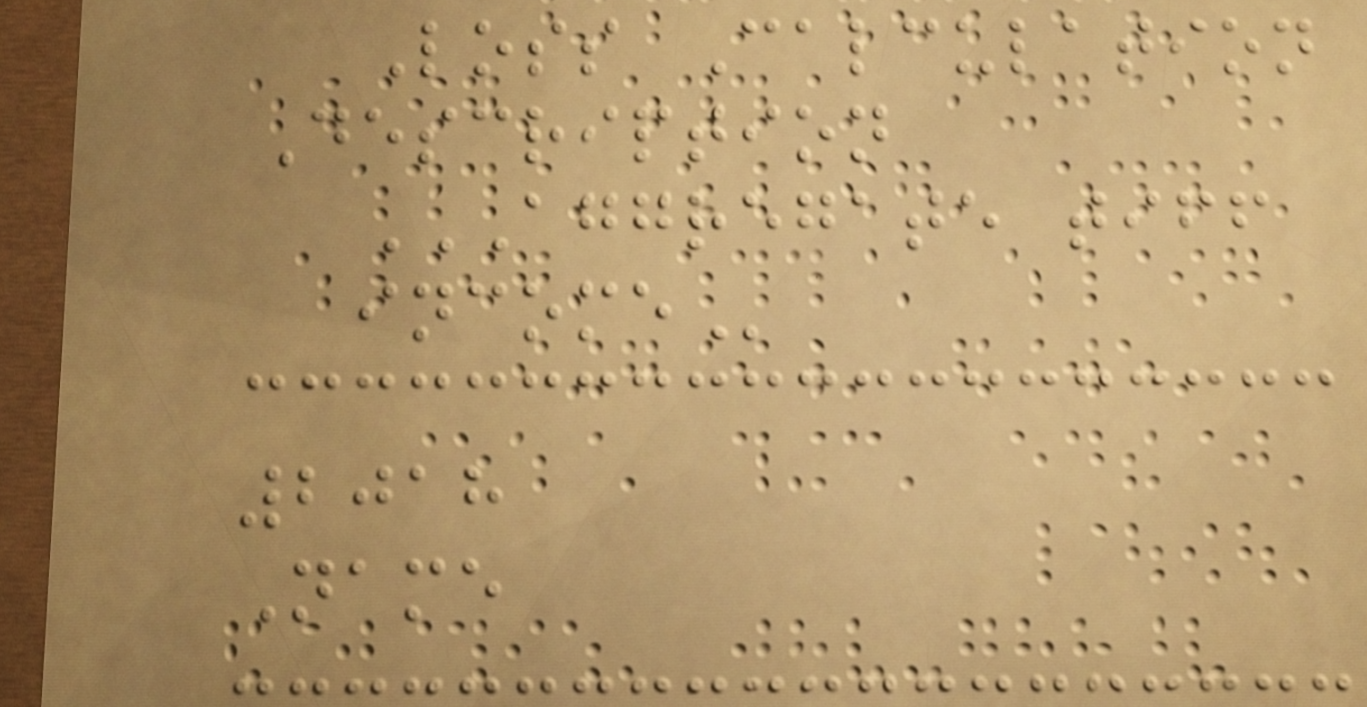Loss Calculation
Description
AGGREGATE TIFF
INCOME
2018
Name
